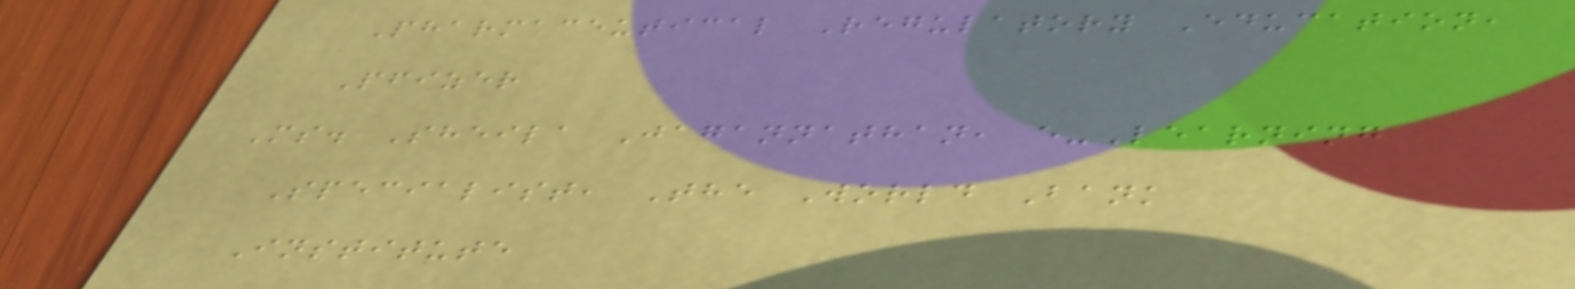Pharmaceutical Regulatory Education,
Pfizer
Ms. Sheila Jagannathan, e-Learning
Specialist, The World Bank
Institute
